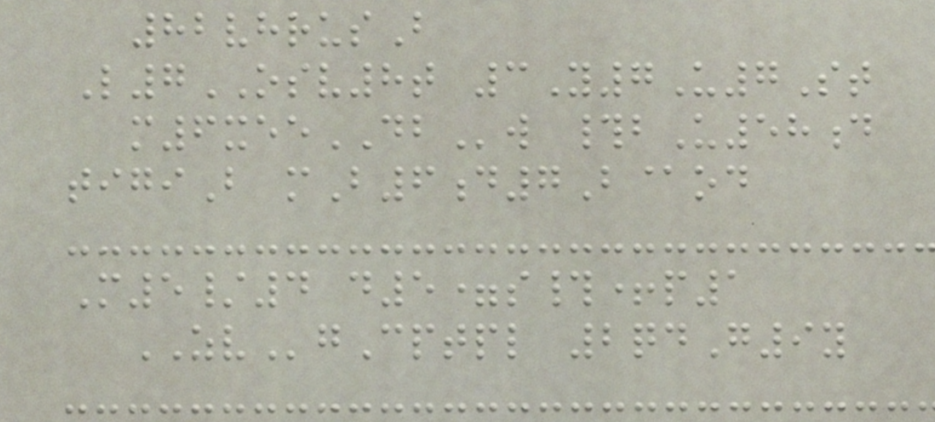82vhrusB
L7OSV8t 3Y7U7St
m6xeeDBw #bU58d
tigiB mB6d7B@od
M5/4 d5=s#+p1
ZVgCptpl 2qdG9y
